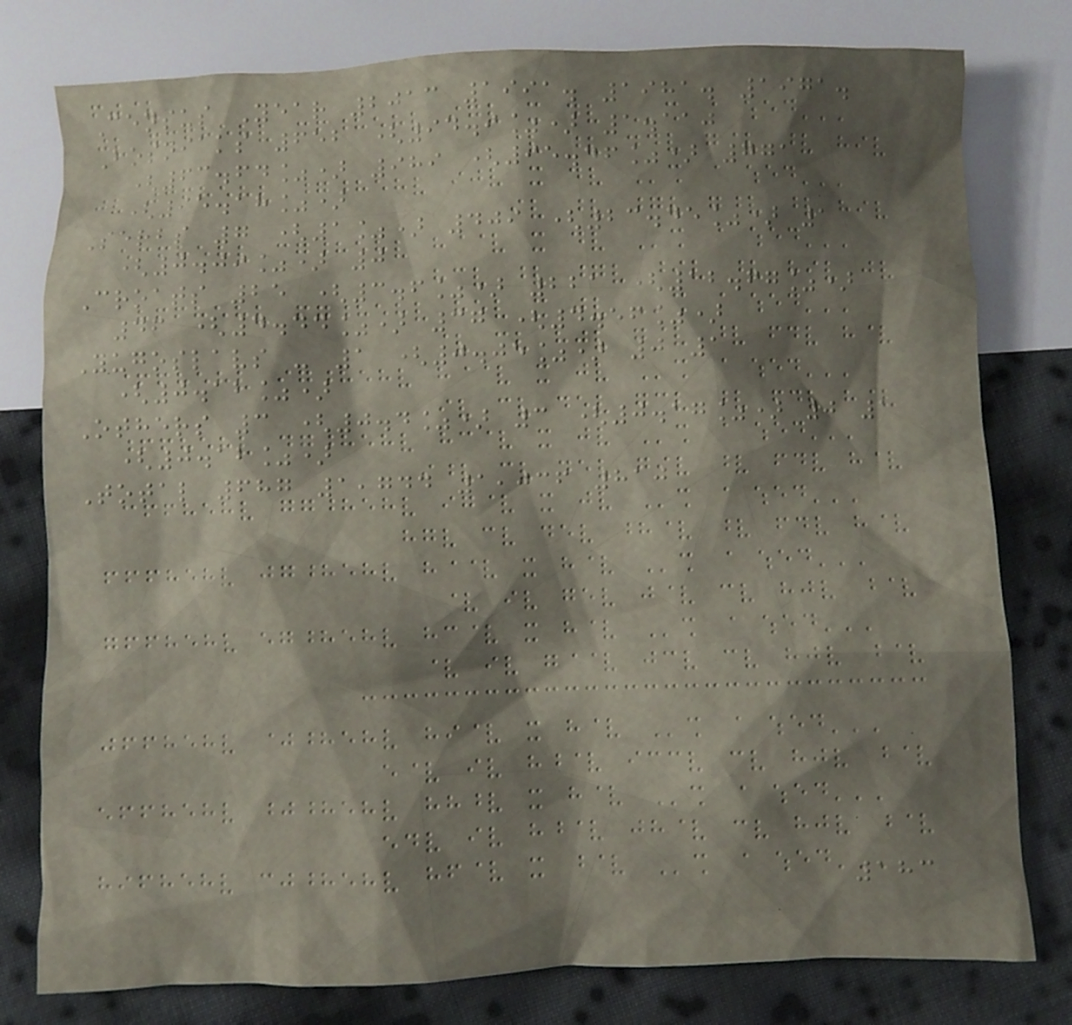Census Year 2013 1991. 1981. 1971.
Bosniaks 652 (94.9%) 1.110
(63.64%) 989 (95.46%) 771
(95.18%)
Serbs 7 (1%) 409 (23.45%) 1
(0.09%) 0
Croats 25 (3.6%) 221 (12.67%)
46 (4.44%) 37 (4.56%)
Yugoslavs - 1 (0.05%) 0 1
(0.12%)
Others 3 (0.4%) 3 (0.17%) 0 1
(0.12%)
Total 687 1,744 1,036 810
183
